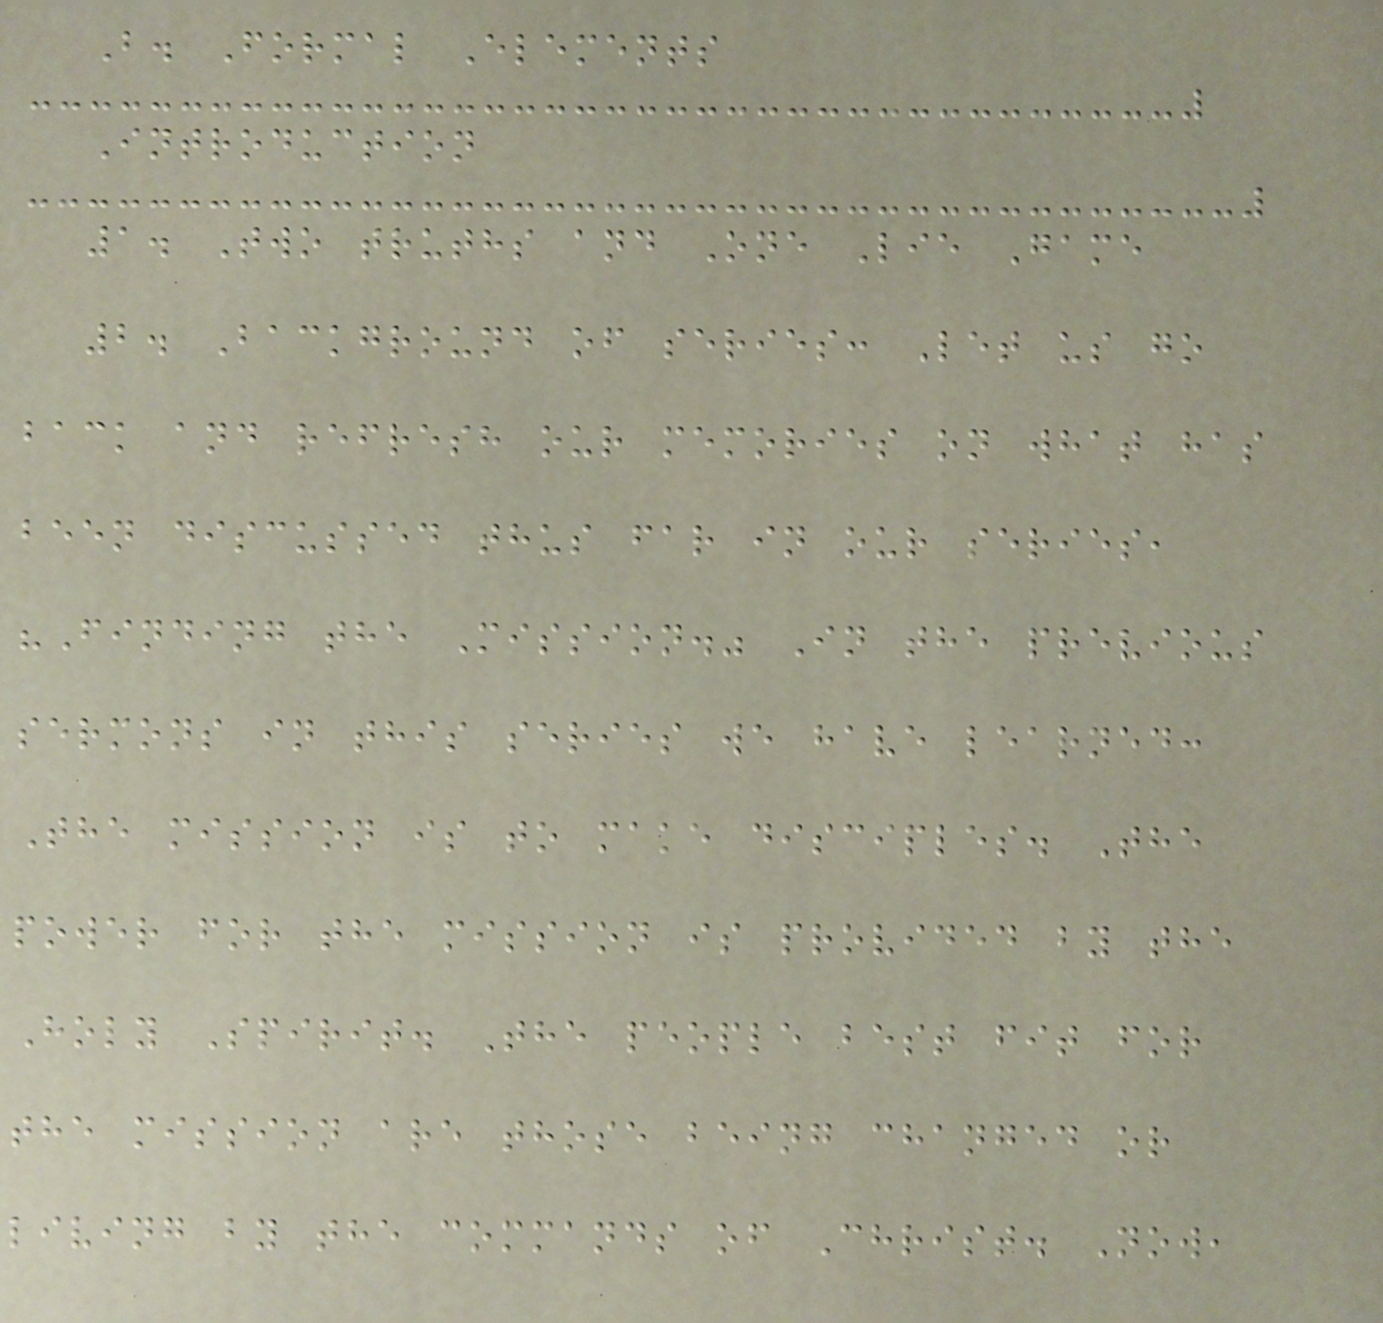B. Formal Elements
Introduction
1. Two truths and One Lie Game
2. Background of series: Let us go
back and refresh our memories on what has
been discussed thus far in our series,
"Finding the Mission." In the previous
sermons in this series we have learned:
The mission is to make disciples. The
power for the mission is provided by the
Holy Spirit. The people best fit for
the mission are those being changed or
living by the commands of Christ. Now,
